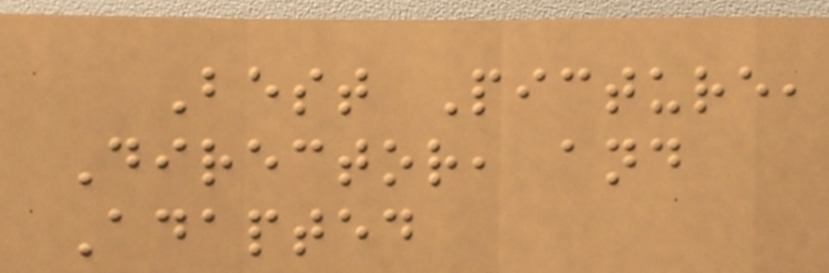Best Picture,
Director, and
Adapted
